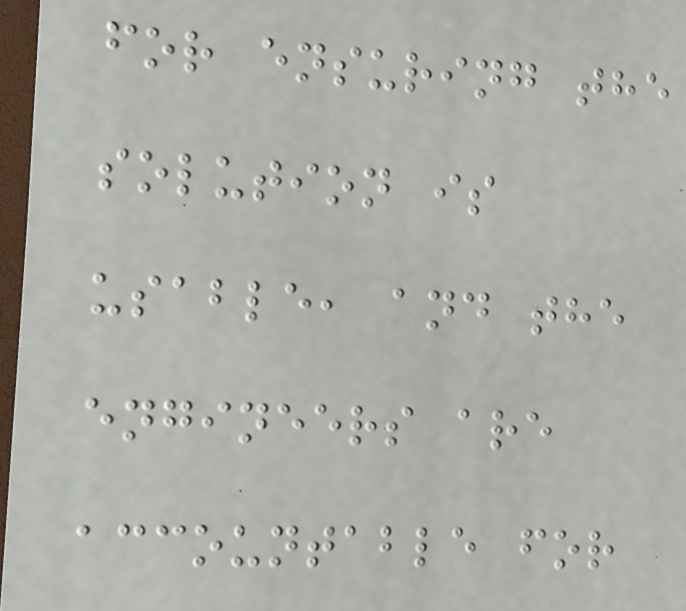for ensuring the
solution is
usable, and the
engineers are
accountable for
